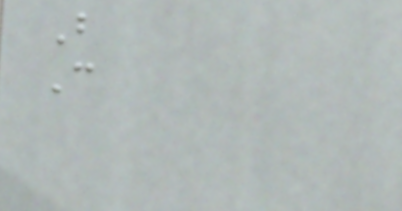B
C
